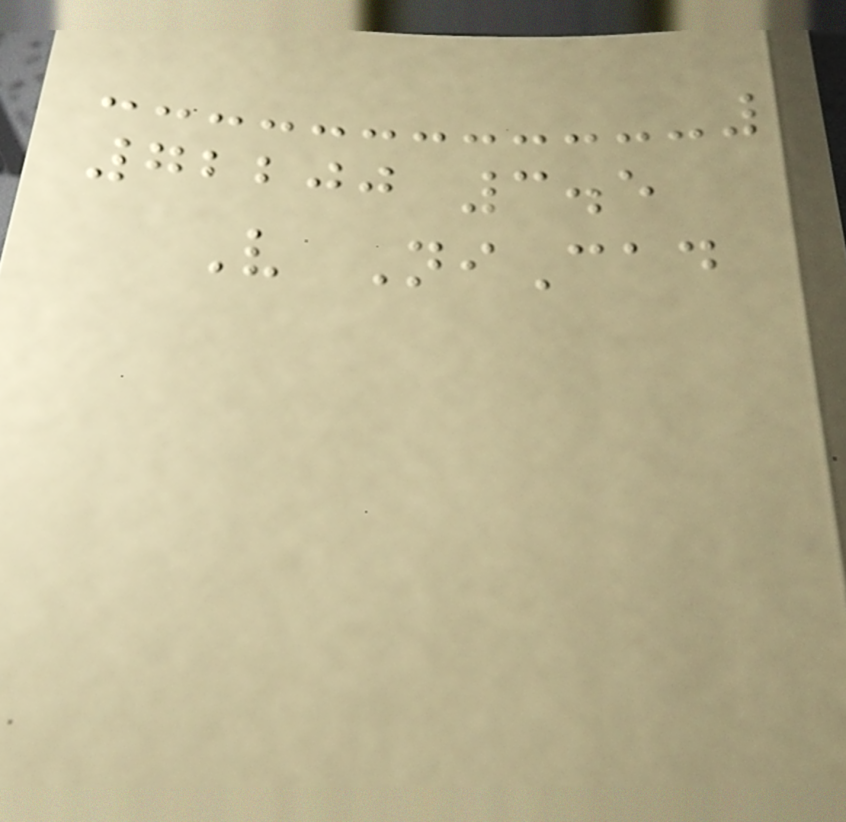72200 3.5
V NiCad
